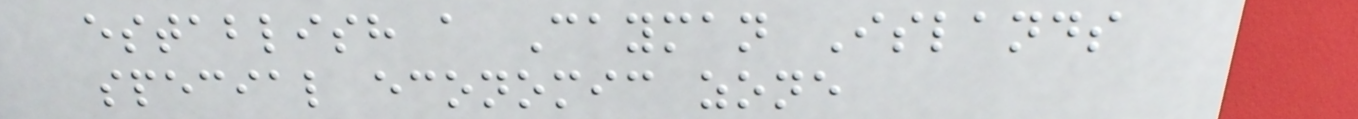establish a Cayman Islands
special economic zone
